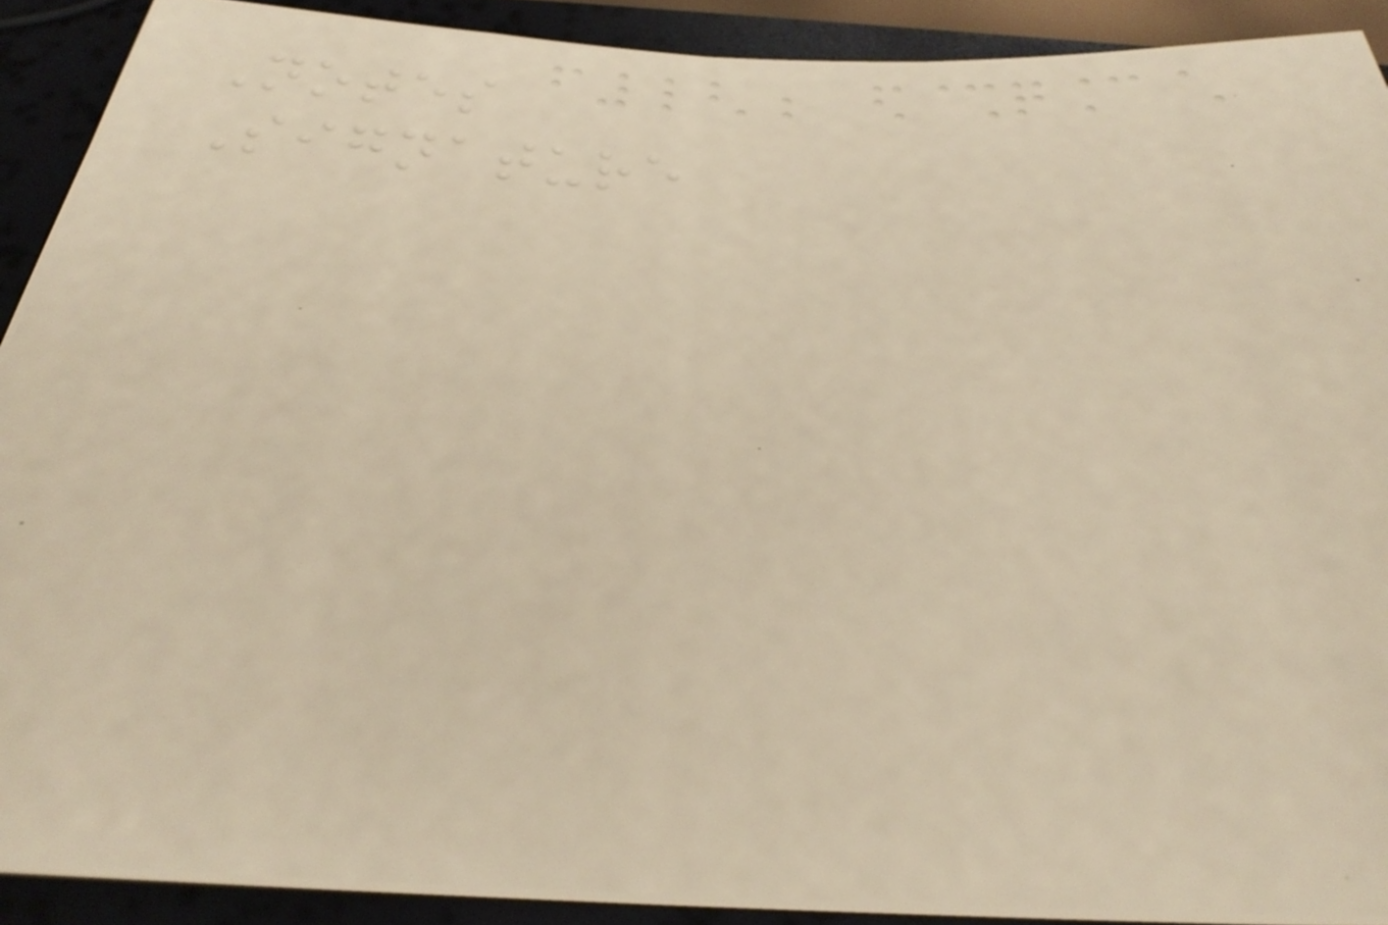Notes
Signature
